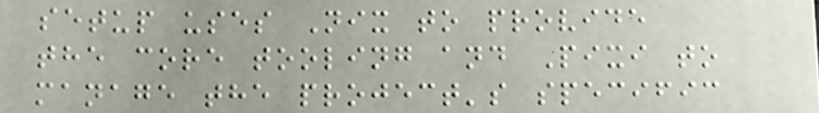setup uses Nix to provide
the core tooling and Pixi to
manage the project's specific
